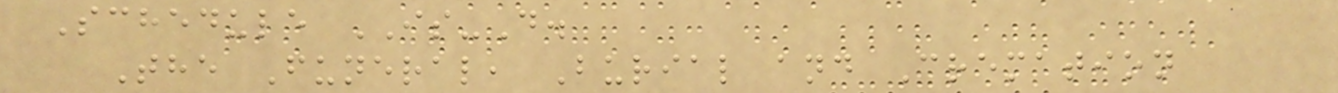Schedule IS-D.
The Funeral, Burial and Cremation
